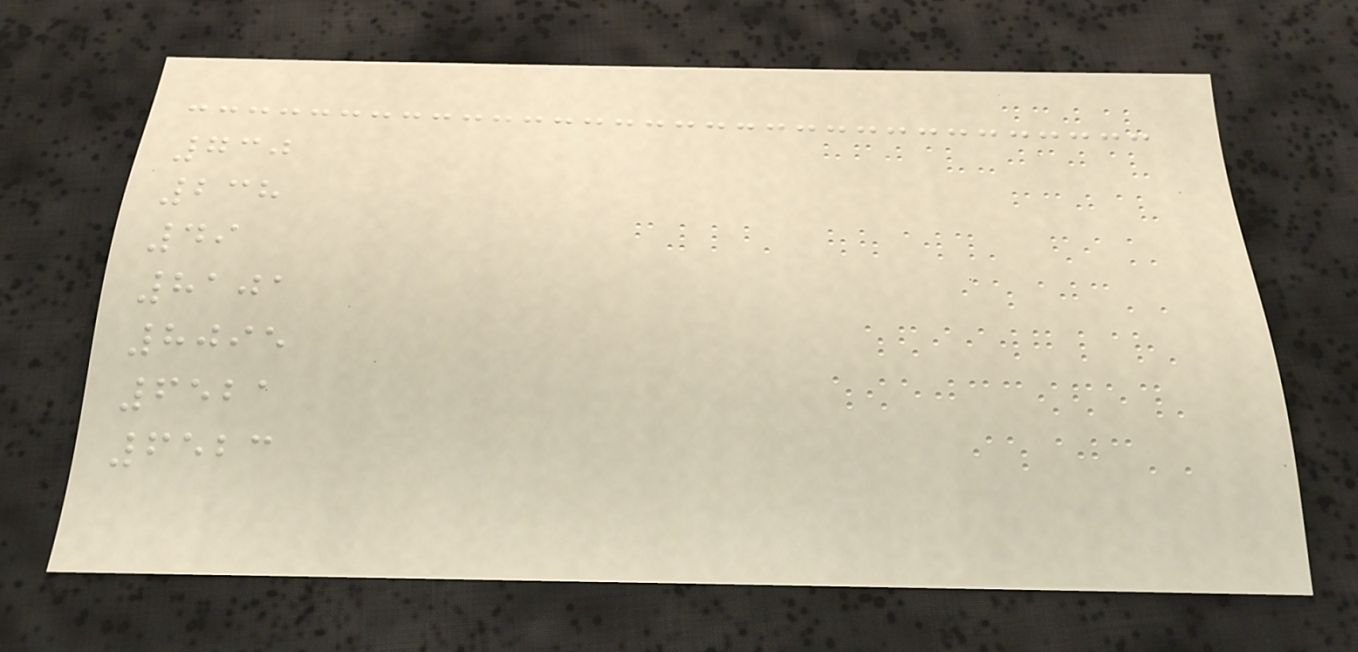730
238
49
8101
8095
6521
6523
